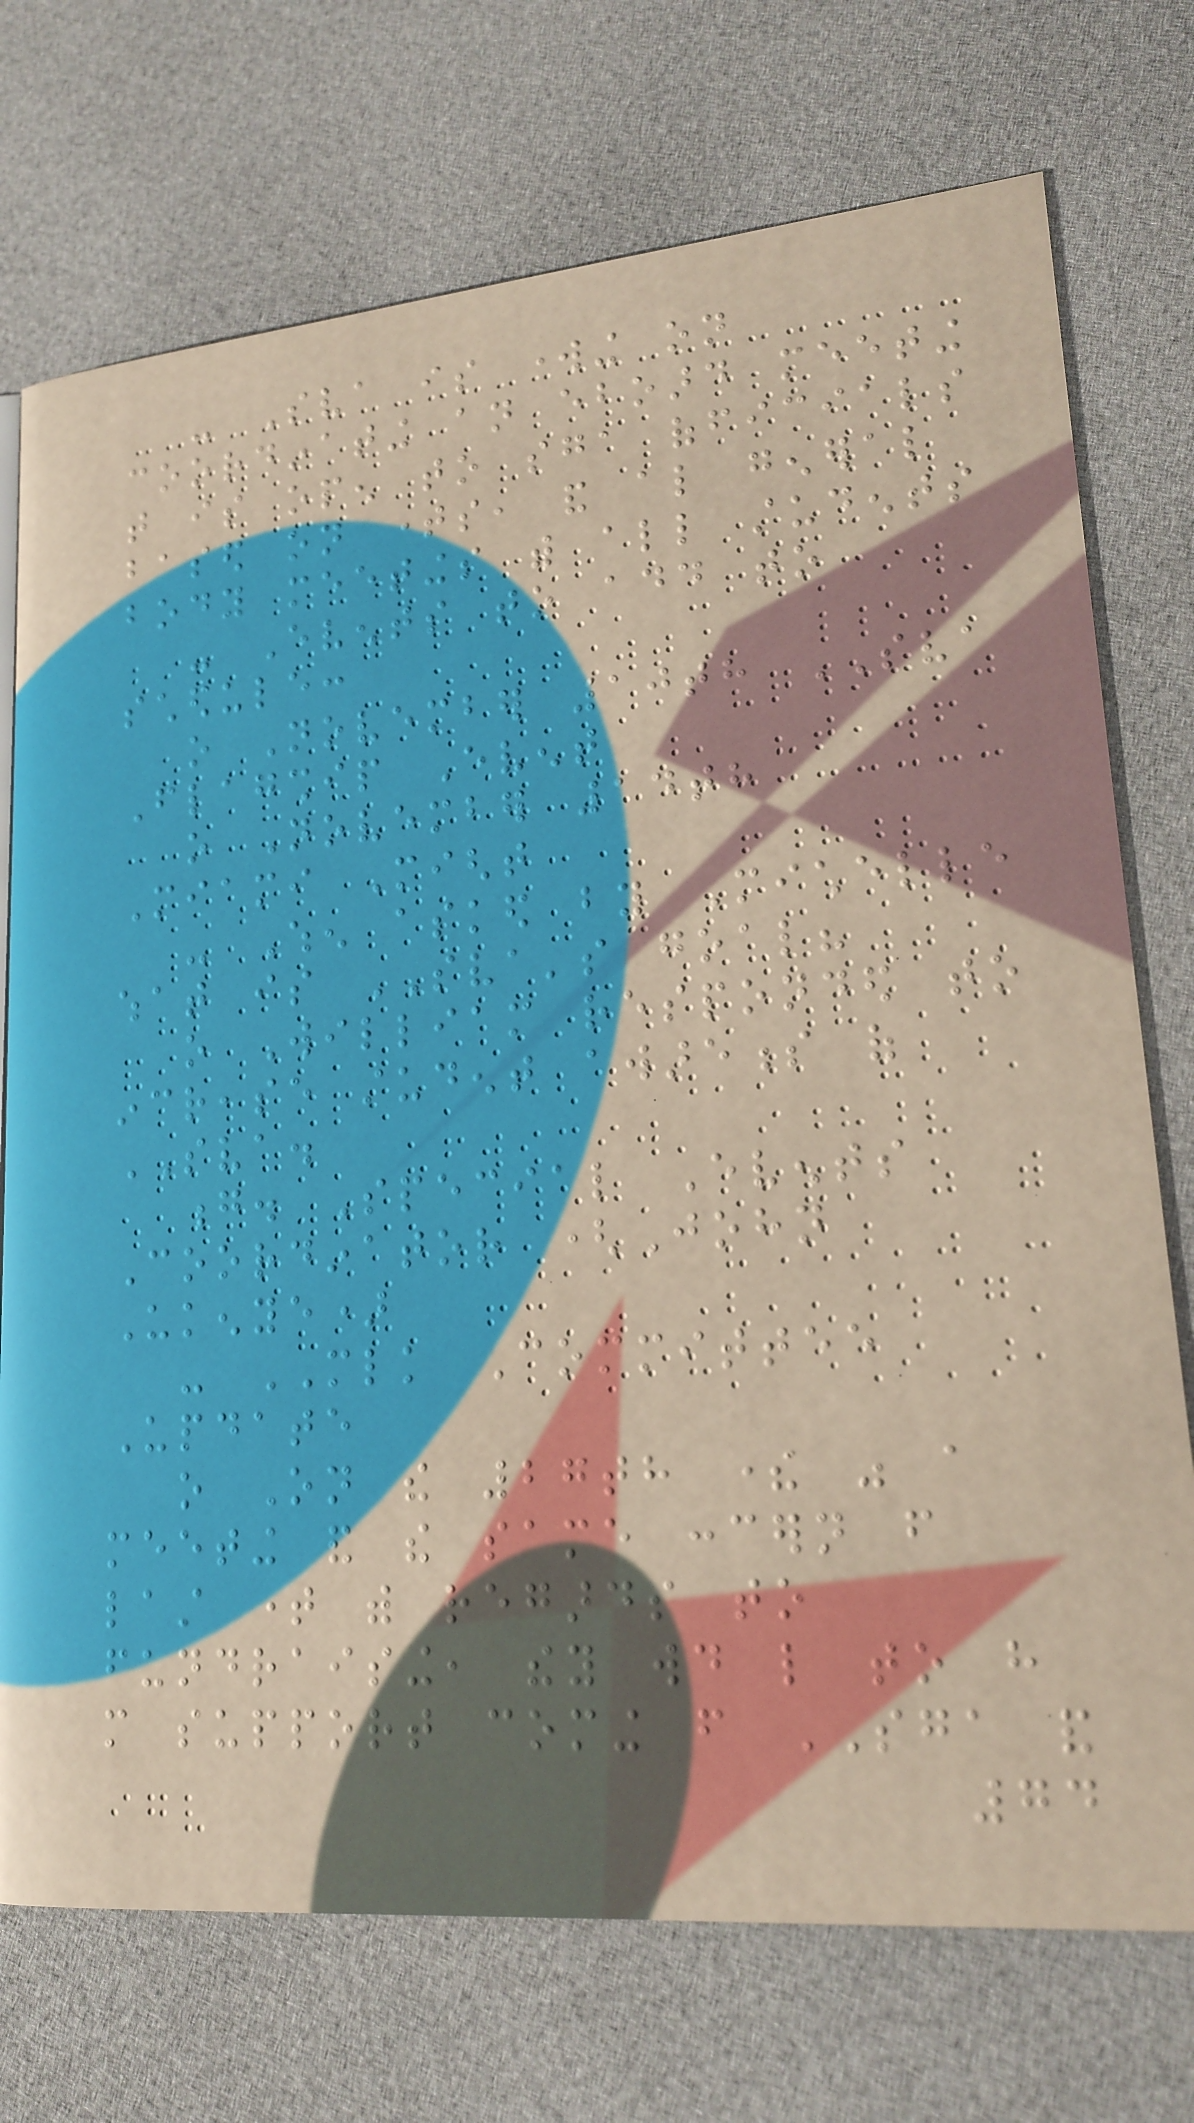- Sva is working on
coordinating an eboard meeting
that is open to sga officials
based on times, and also general
body meetings with all students
- Events to add to
schedule:
o November 10th SVA
Flagship Event
o November 14th
Miami Might
- When asked by Michelle
what is SVA's goal?
o William responded to
increase student awareness of
SVA.
g. Special Events
Coordinator (John
Ukenye)
- MLK Committee
Update
o On the 27th there was a
meeting and the same concern from
last time with regards to
fundraising, they would like to have
more support coming from SGA and
74
